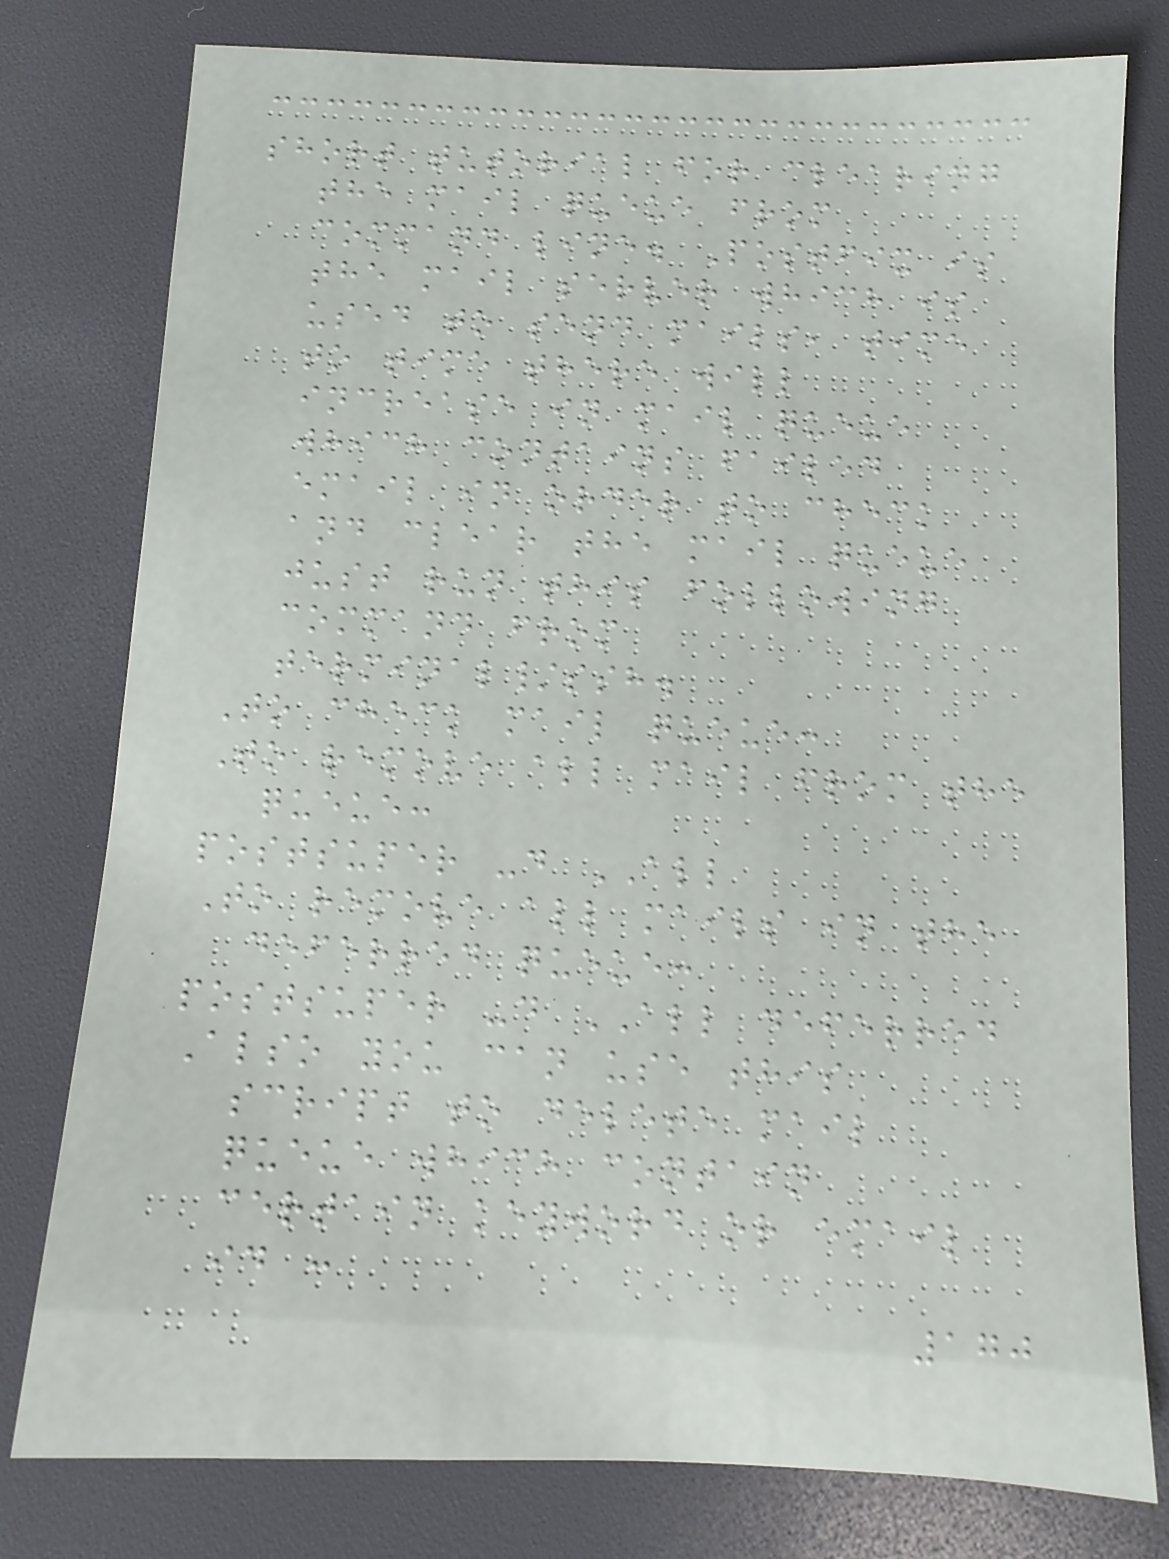short tutorial for clearing
the mail queue from
command line. Postfix is
the mail server which is
used to send mails, time
to time there will
increase in mail queue
which contains failed
email in order to check
and clear the mail queue
just run this following
command from
terminal/ssh.
To check mail queue:
To remove all mail from the
queue:
postsuper -d ALL
To remove all mails in the
deferred queue:
postsuper -d ALL deferred
Also you can use this
script to delete mail
queue which contain
certain keyword or email
id :
170
